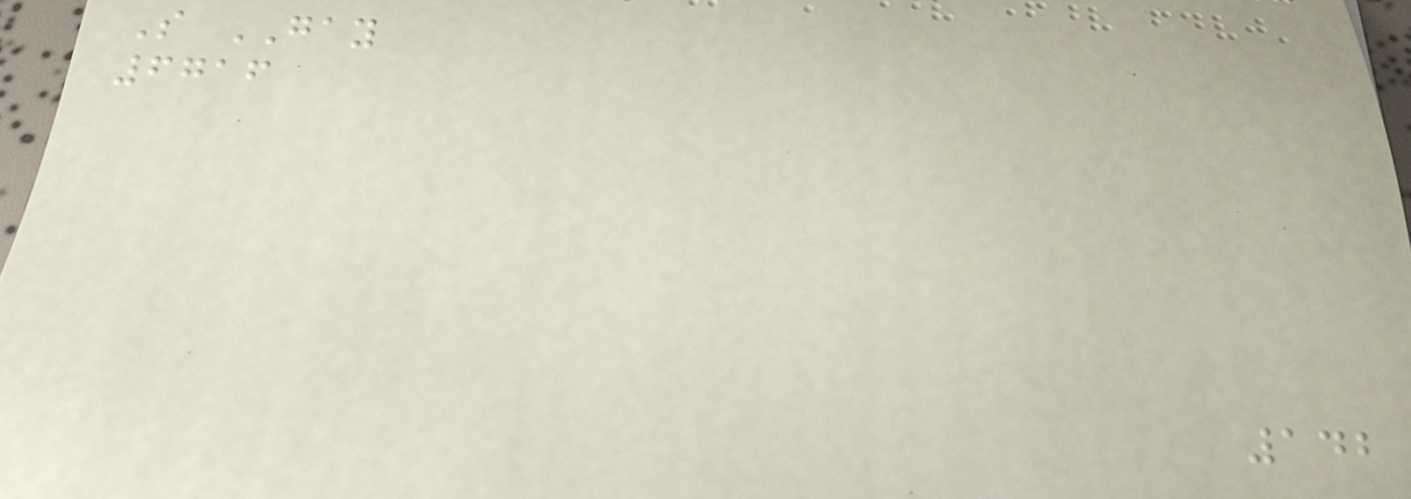S GAY
6716
142
